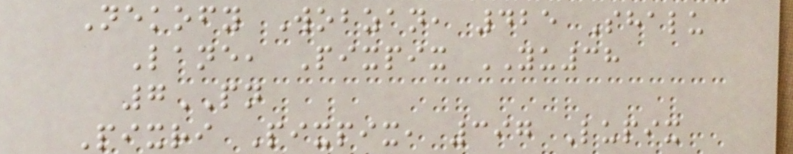Nekofy Wobzan, 425 Shalu
Lane, Pixpix YU38
7PN
Pixri Pixpix, 397 Lupix
